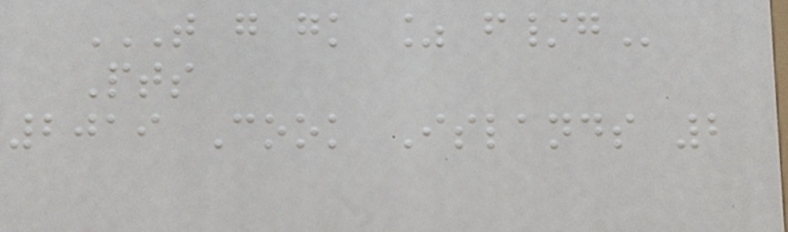T G GK % F/G
Pts
2019 Cook Islands 2
